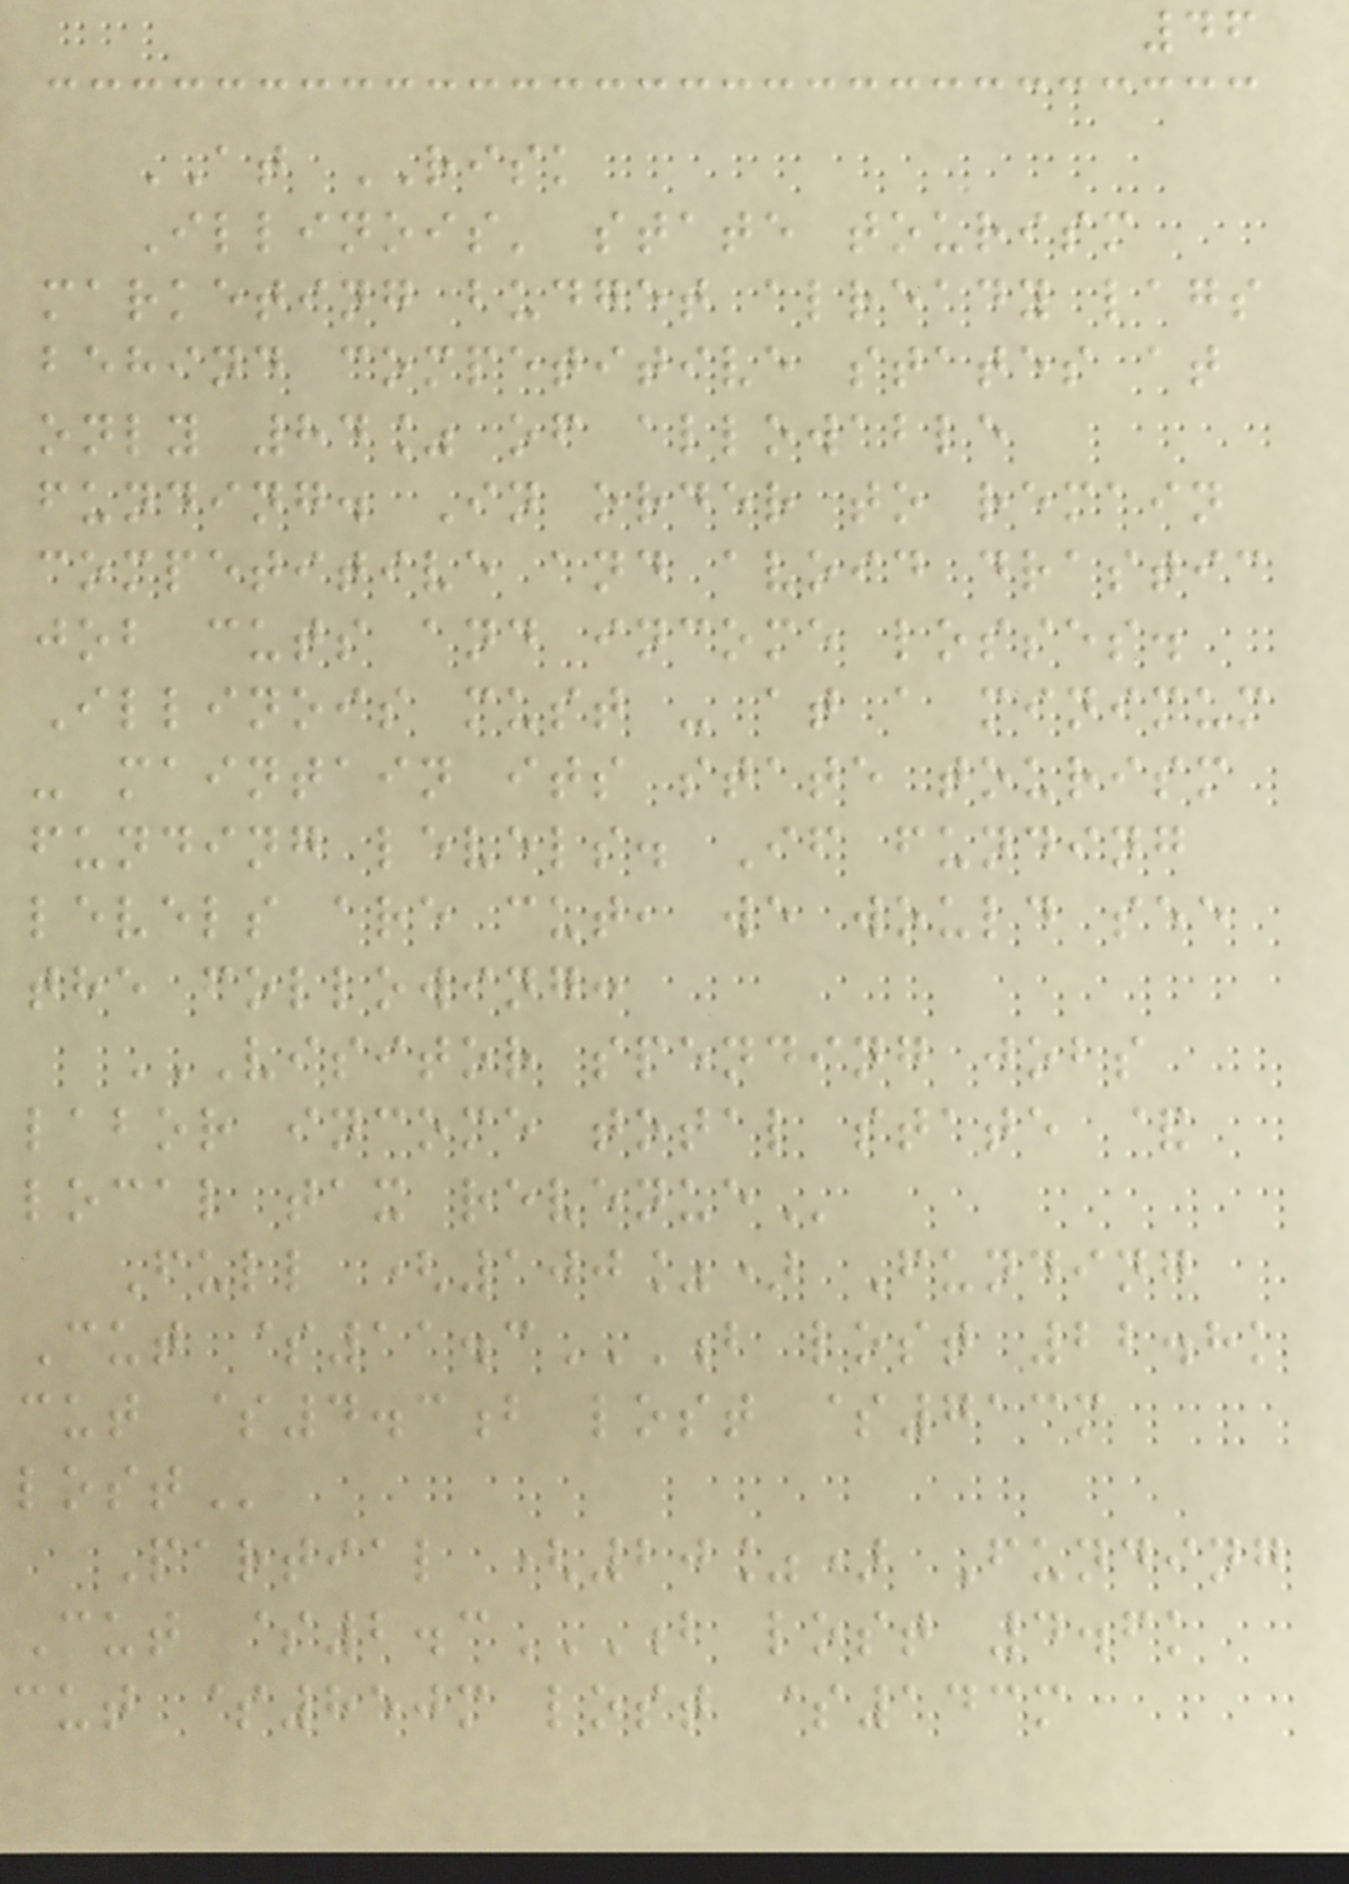46
AT RISK
Illinois' state tourism
marketing budget already lags
behind competitive states at
only 84% of allowable
funding. In order to remain
competitive and avoid drastic
job cuts and income losses.
Illinois must - at a minimum
- maintain its state tourism
funding levels. If funding
levels are cut, we would see
the following:
VISITOR SPENDING JOBS
LABOR INCOME TOTAL STATE &
LOCAL TAX REVENUE
Full (100%) Funding
Cut $11.3B LOST 22.8K
CUT $4.3B LOST $713M
LOST
Partial (20%) Funding
Cut $2.3B LOST 4.6K
CUT $850M LOST $143M
